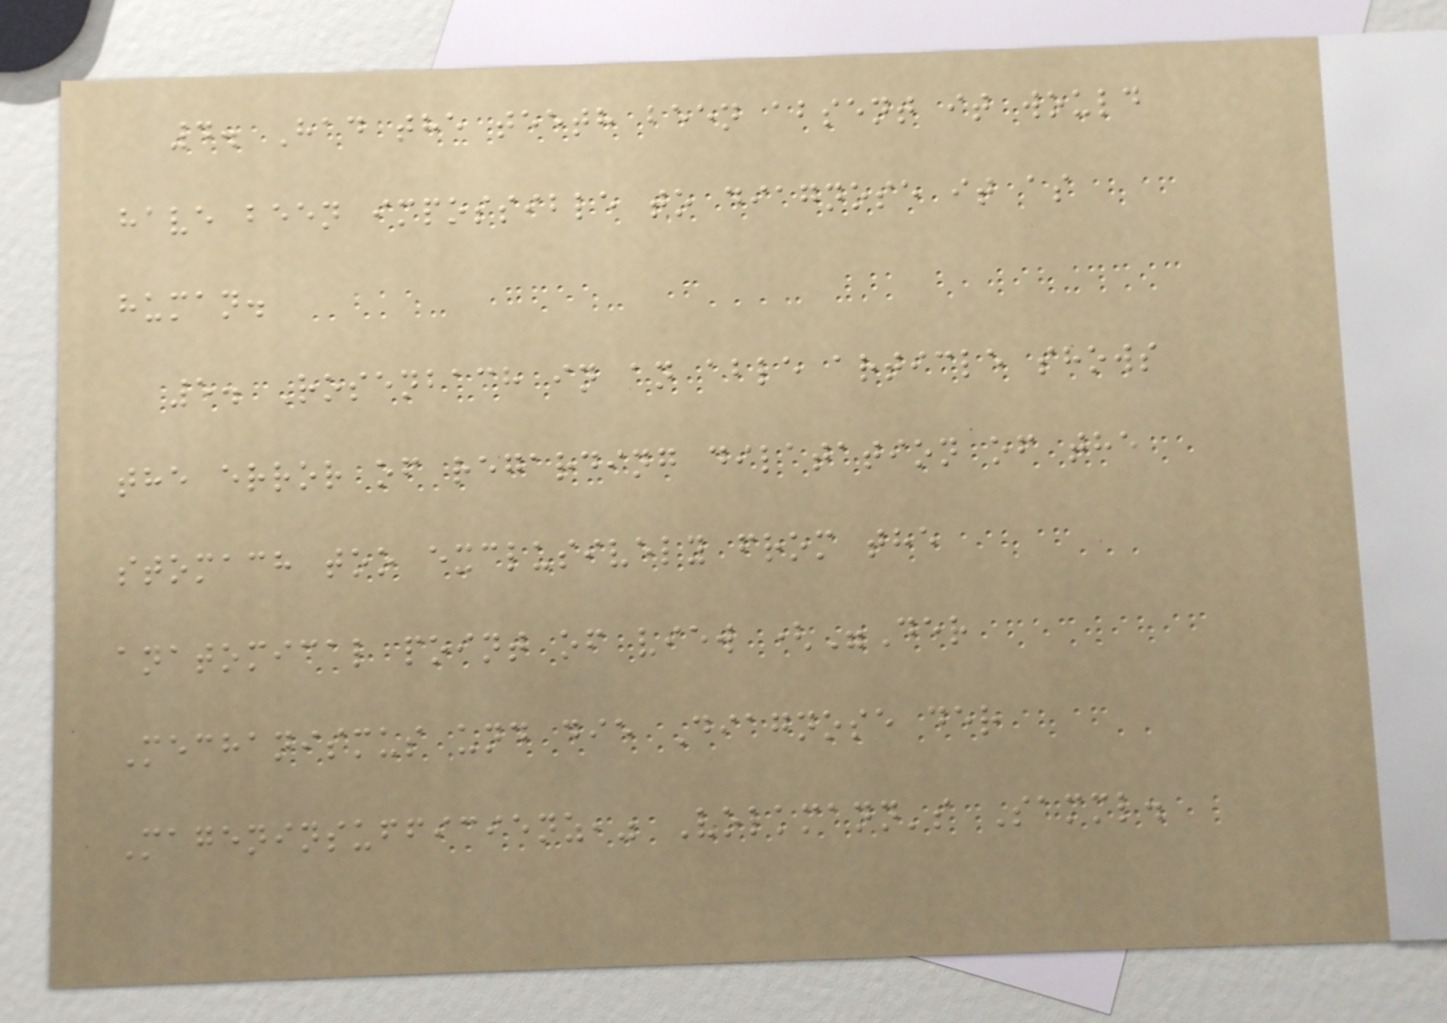4. Had the teeth been absent it would
have been impossible to diagnose it as
human.
5. Rosenbach in an able article shows
the error of regarding dilatation of the
stomach too exclusively from the
anatomical point of view ("Der
Mechanismus und die Diagnose der
Mageninsufficienz," Volkmann's Samml.
